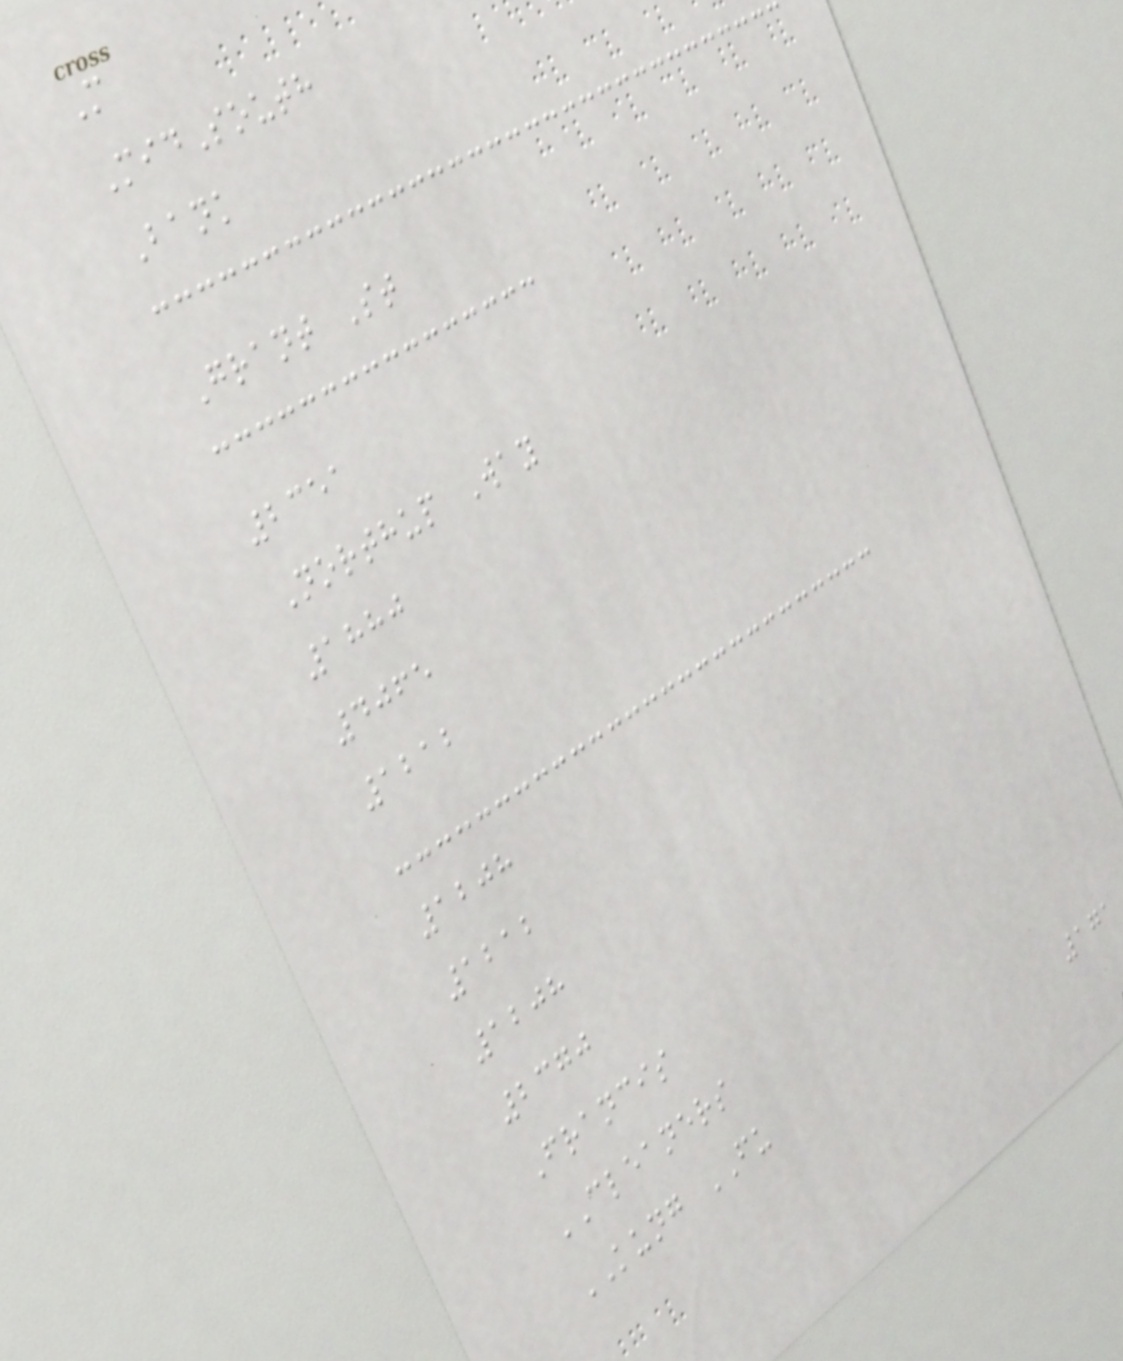M
MidSouth
Bank
Grant St
2351
Northup Way
1880
4065
1212
1208
1212
1208
2370
Francis
CLEANERS
KUNG FU
171
